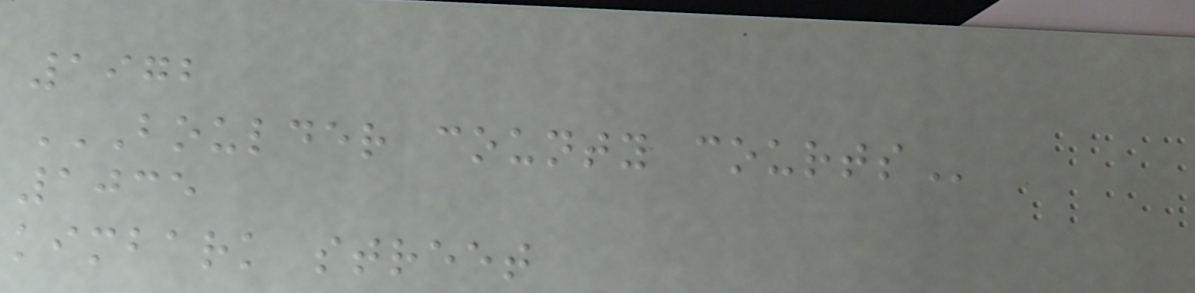1972
BOULDER COUNTY COURTS
1035
kimbark street
